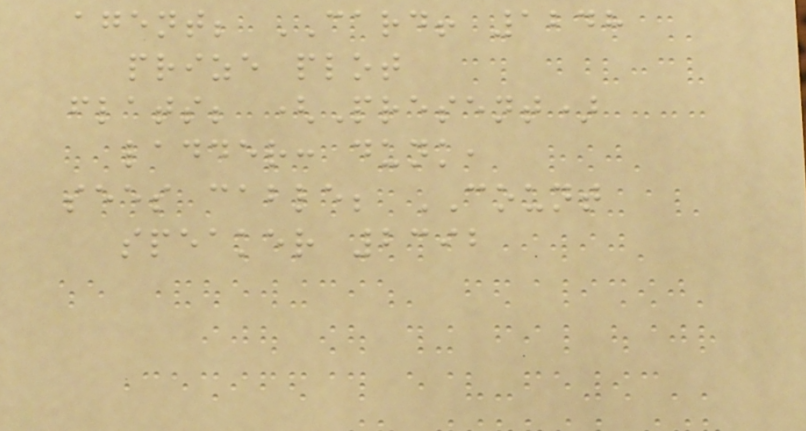agent; CARD! 1248
prize plot
flats; (Present)
ladder: dunk,
sees cable; COUNT
speaker 2392
